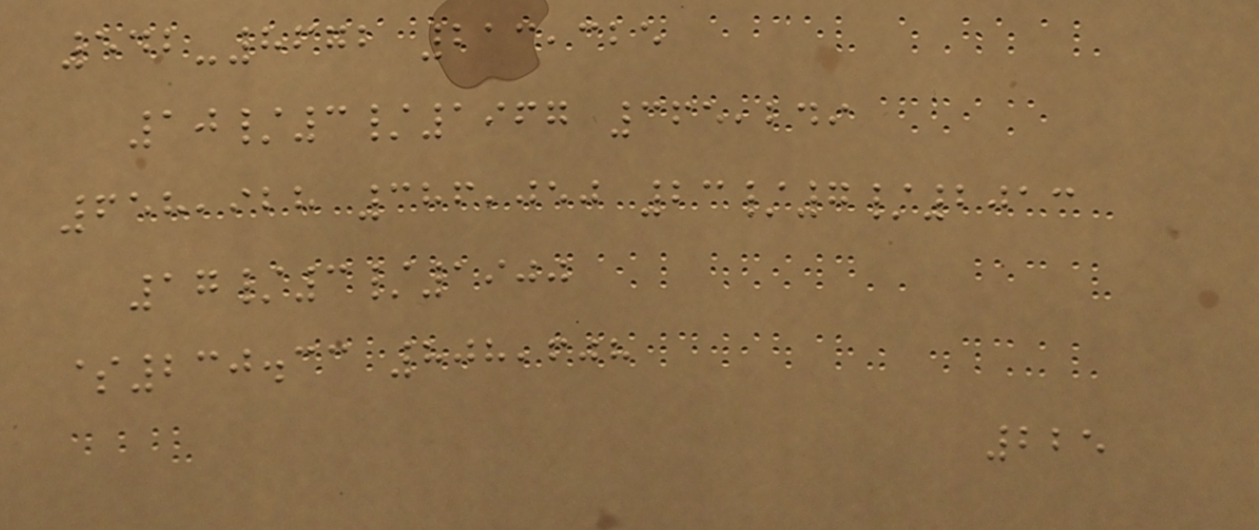542-8672 213,325
10/3/1967 365,249
658,928 386,050 23/7/2013
17/3/1900
$230.33 808,608
225
